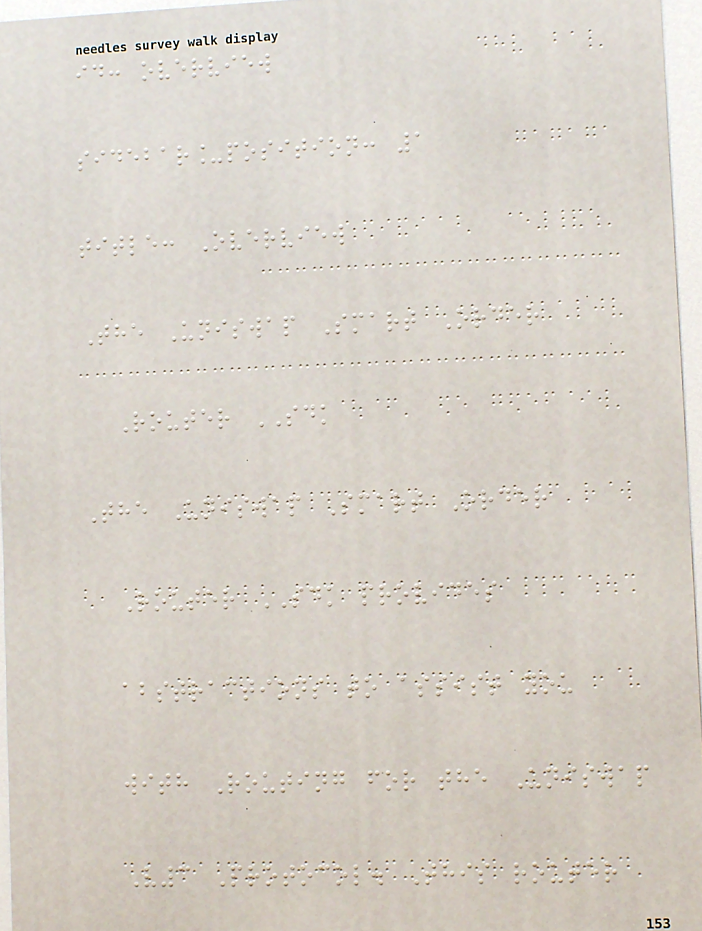id: overview
sidebar_position: 1
title: Overview
The Uniswap Smart Order
Router SDK
The Uniswap Smart Order
Router SDK provides
abstractions to assist you
with Routing for the Uniswap
V3 Protocol. This router
